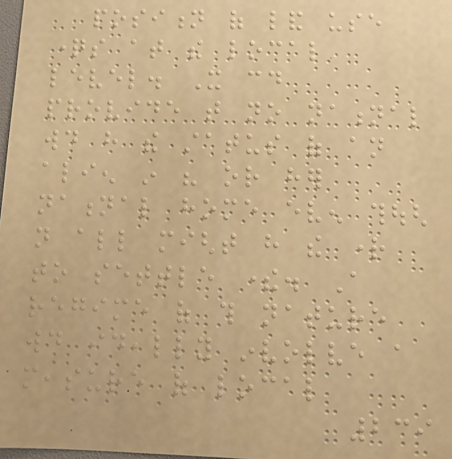position of land use
questions at the local
level. It could
provide that no national
would have the status of an
alien in his or her
national home even though
not all might have the right
to settle there. A
regime of this nature
would ideally involve a
measure of local
239
